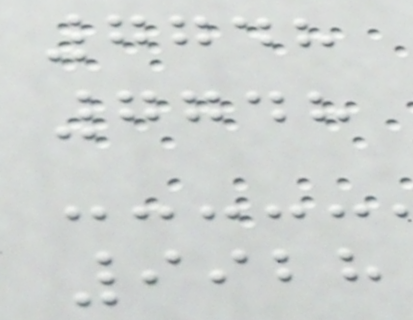7748
7748
9928
